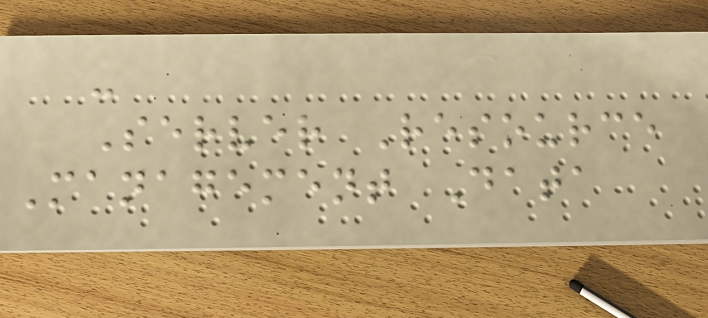-
Server Resource
Management Data
